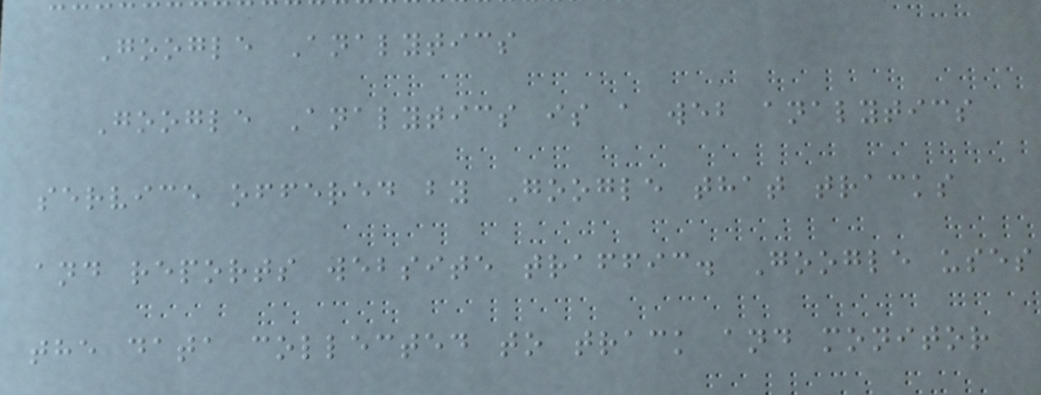Google Analytics
Google Analytics is a web analytics
service offered by Google that tracks
and reports website traffic. Google uses
the data collected to track and monitor
